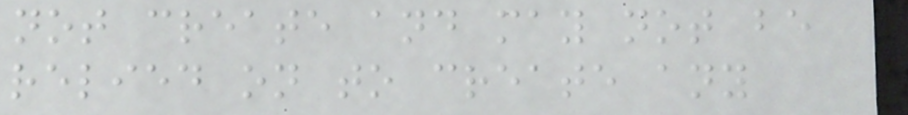not create and may not be
relied on to create any
